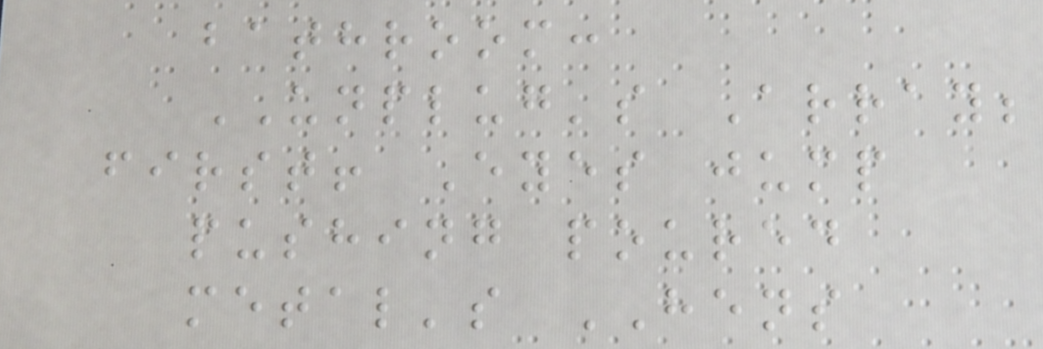bathroom:
UNPLUG's Array;
first! Eyes jump
pushing poured
metal's HENS
